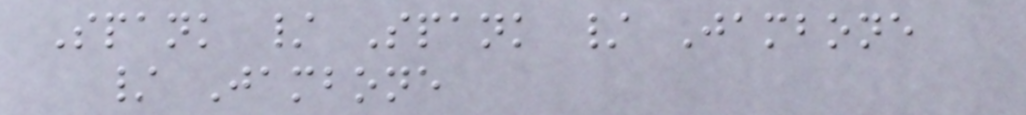Spank / Spank / Jambone
/ Jambone
